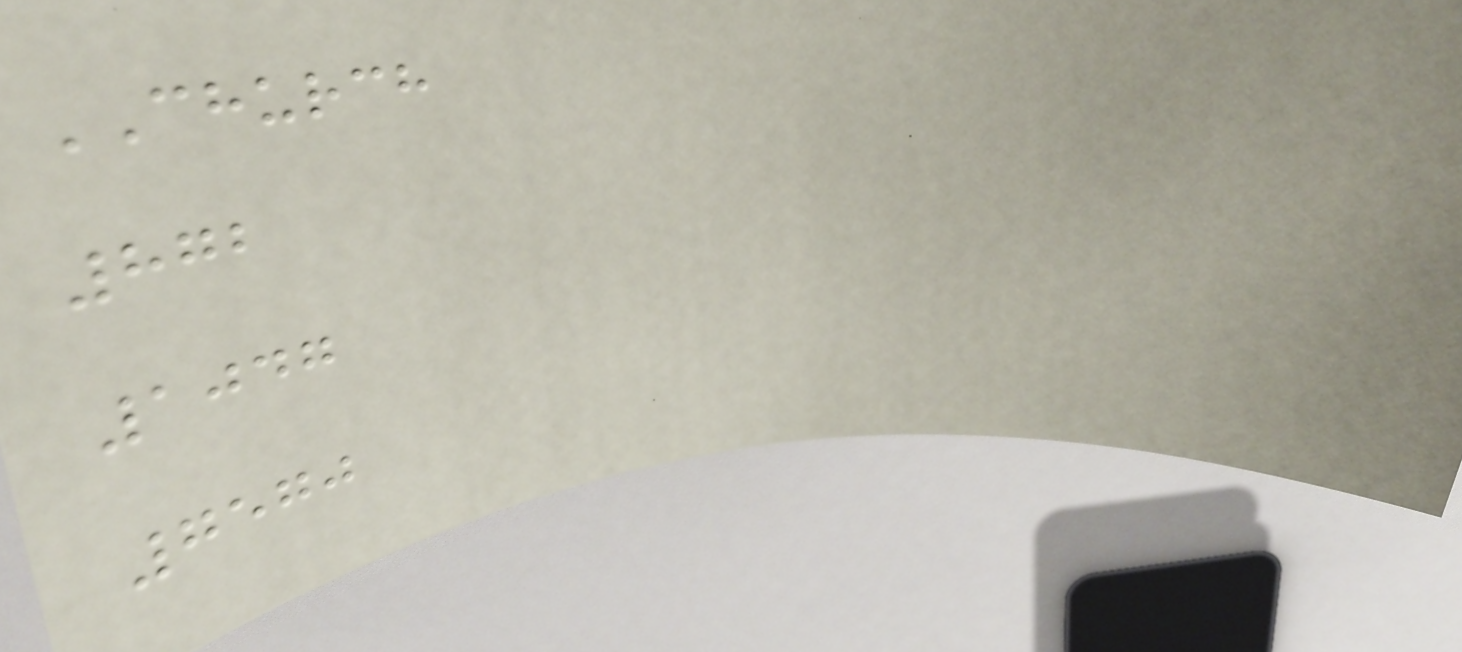CHURCH
872
1047
7570
